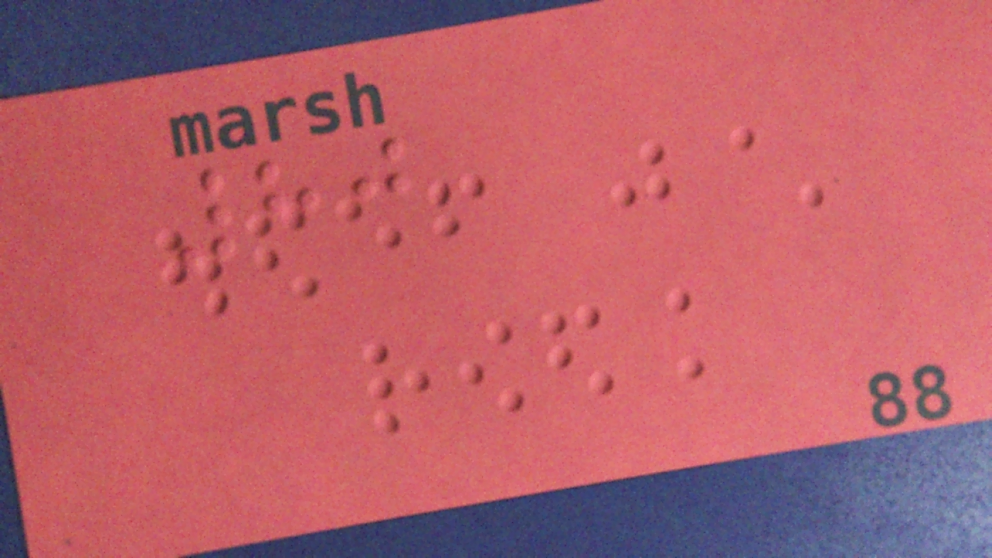80
